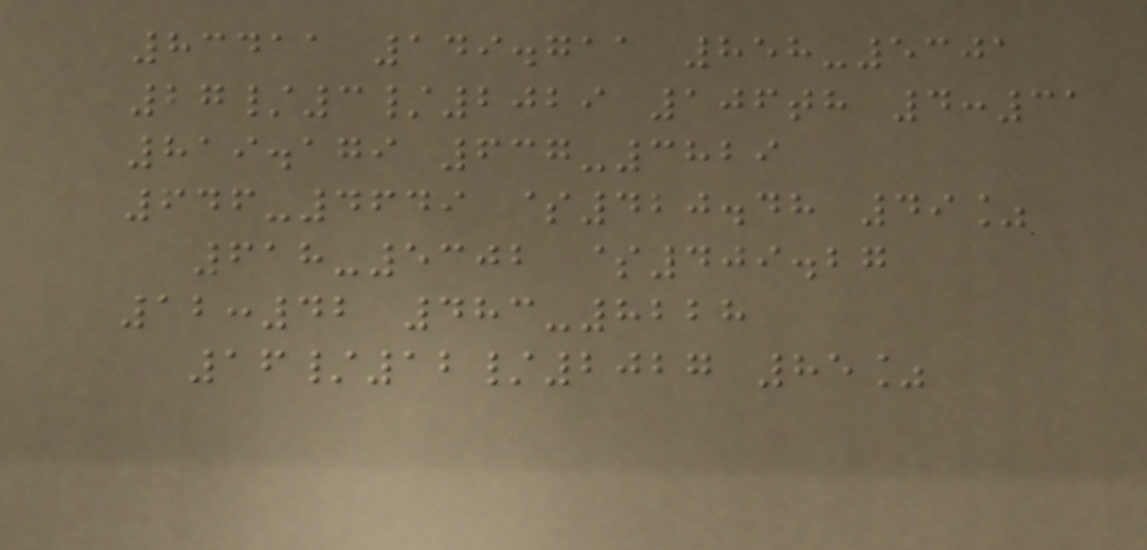83411 149.711 858-5301
27/3/2029 106th 4:31
819.179 637-3829
646-4649 $420.48 49%
618-5302 $409.27
12:42 483-8228
16/12/2027 85%
